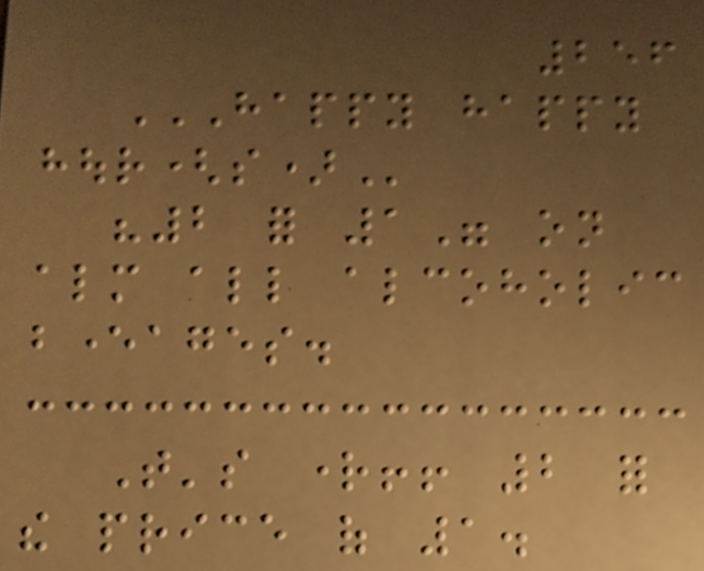256
HAPPY HAPPY
HOUR(S)
"2 for 1" on
almost all alcoholic
beverages.
That's right!! 2 for
the price of 1.
